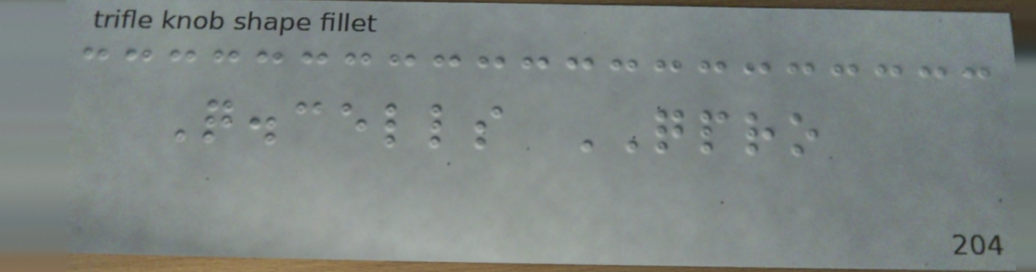Q.cells QPRO
